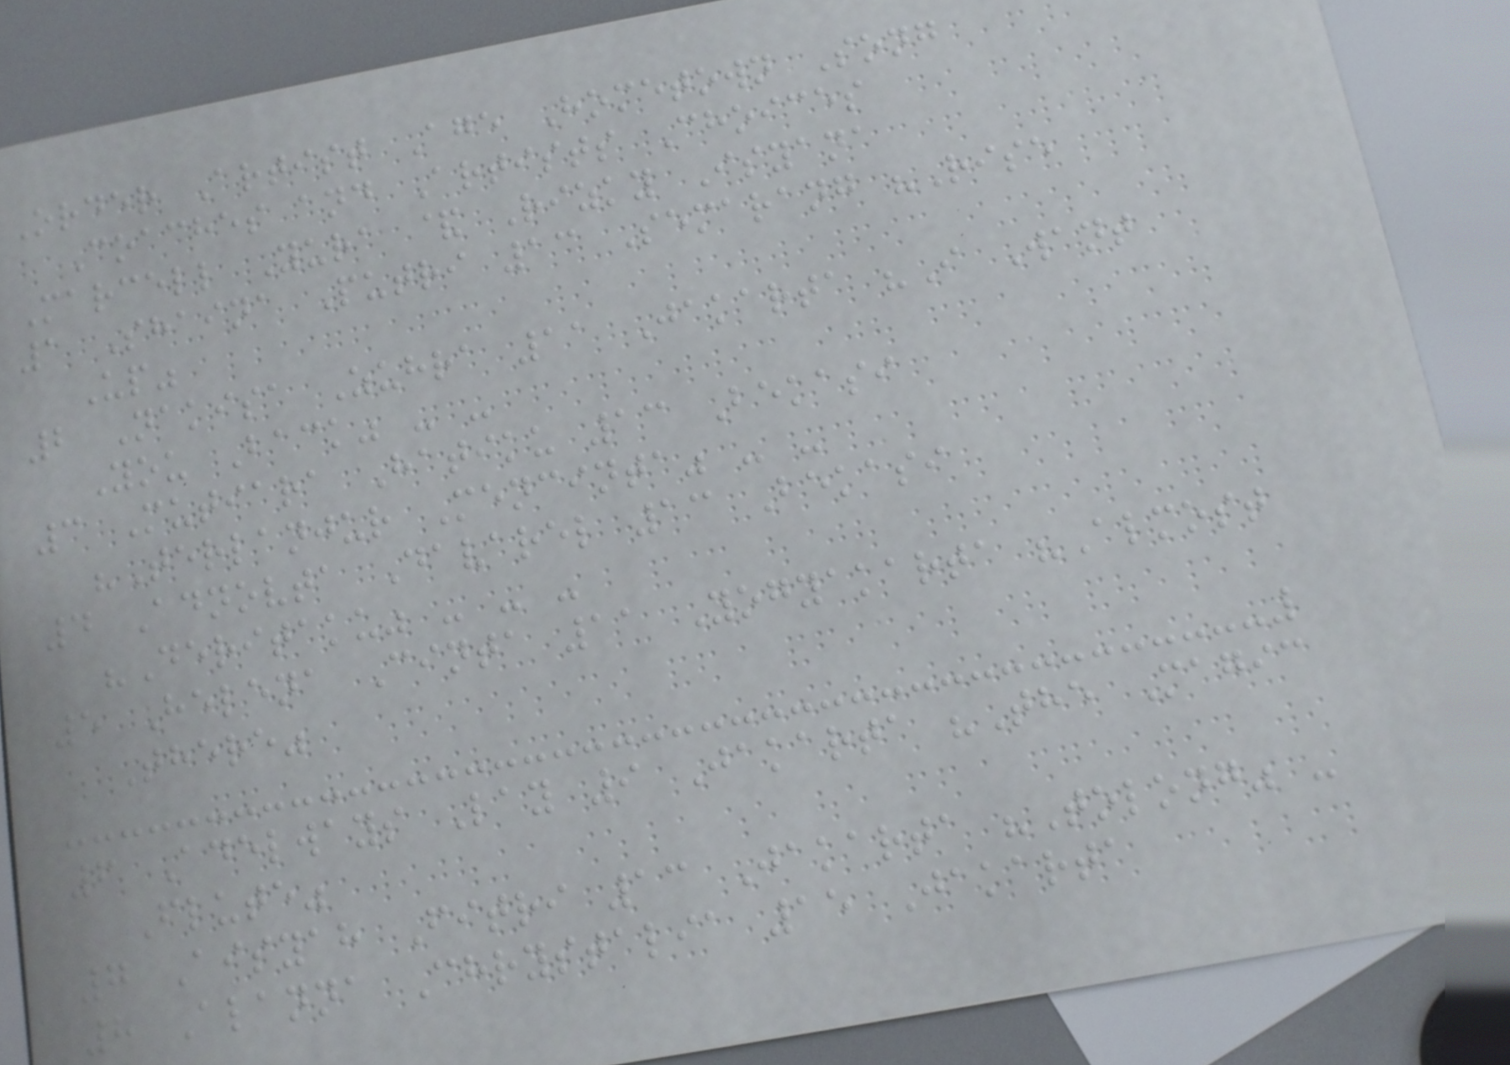Order Artist Age Hometown Song
Coaches and Artists Choices
Marcell Yura & Rizky Isyana
1 Shaina Putri 13 Semarang "Rise
Up"
2 Nakisa Zuhra 11 Jakarta "I Want
You Back" - -
3 Mutiara Hatiku 13 Bekasi
"Terlanjur Mencinta" - -
4 Adnovta Davarel 13 Bekasi
"Deritaku" - - -
5 Helena Cinta 11 Yogyakarta "Almost
There"
6 Adelways Lay 9 Jakarta "The Magic
Flute"
7 Aisyah Fitri 13 Jakarta "Tolong" -
8 Alanna Chrystalia 15 Jakarta
